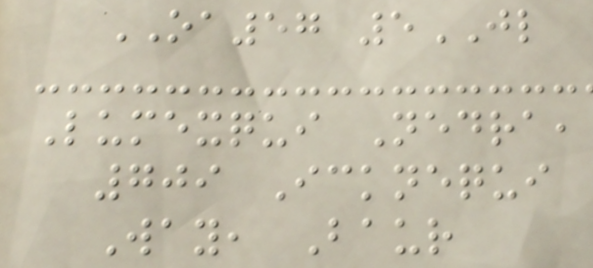OA57 5JL
Lumexqui Nedra,
709 Icknequi
Way, Baur
